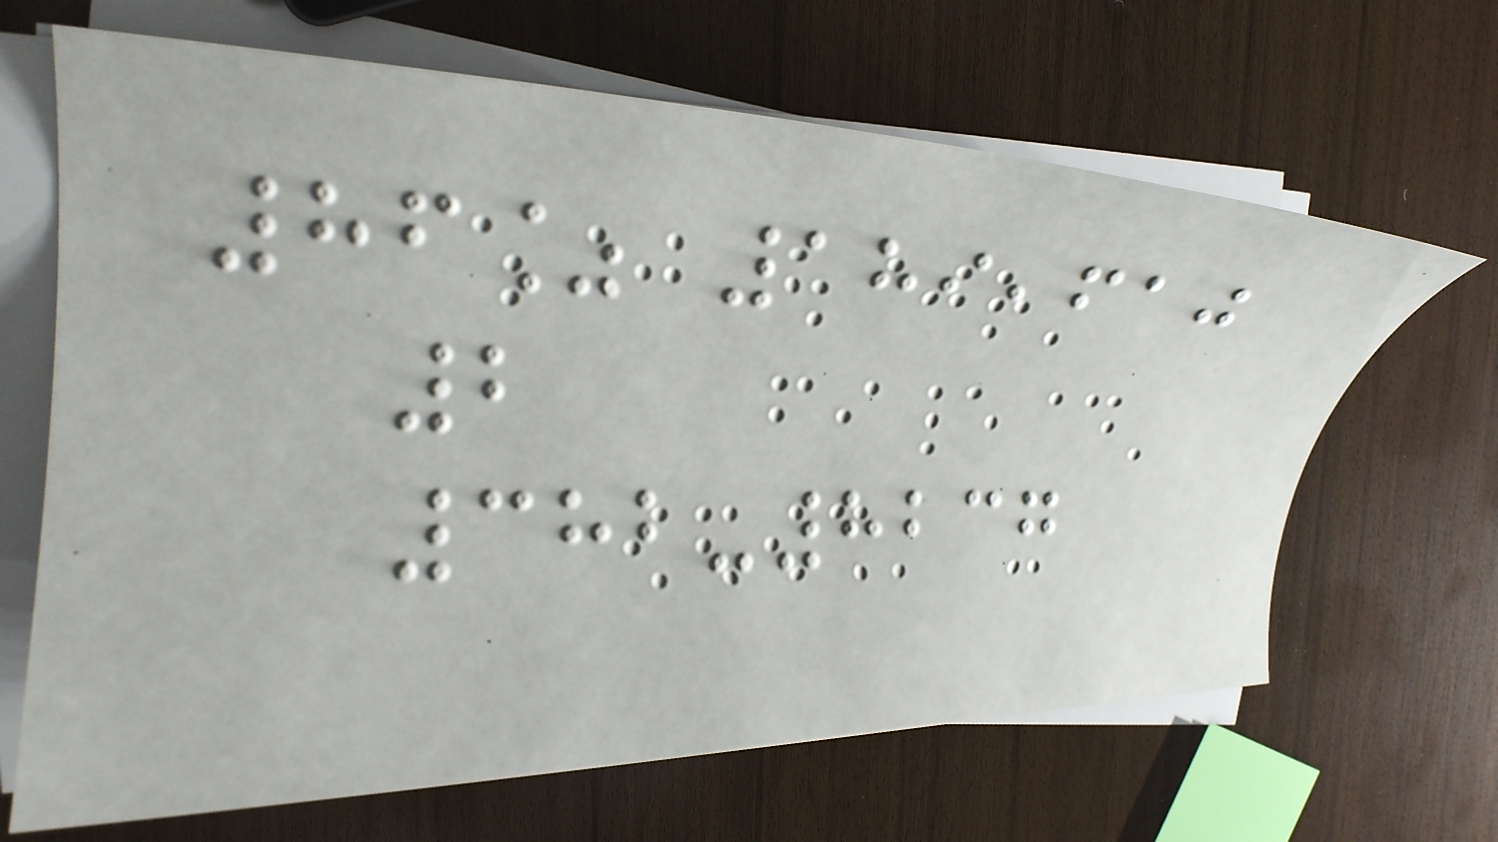86% 189,610
2
382-8237
